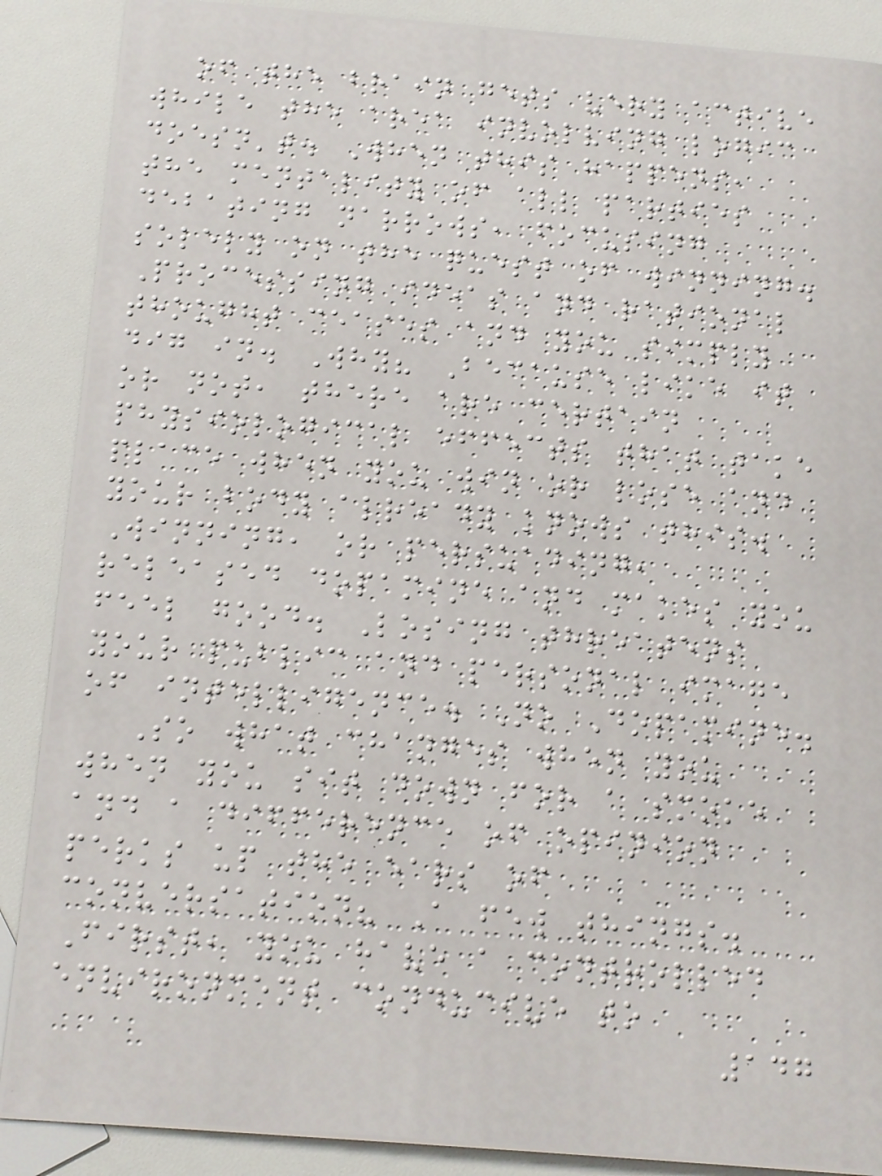of the brain gets very active
while the area involving logic
doesn't. When this happens,
the mentality of all parties
debating narrows, focusing
solely on the quest of winning.
Processing ideas and rational
thought ceases and you simply
dig in. Why? Because like it
or not, there are certain
physiological effects that take
place when you win or lose and
your body already knows this.
Winning, or persuading,
released dopamine and makes you
feel good. Losing threatens
your public and personal image
of intelligence. No Dopamine.
So what changes when you
when you sit down for a smoke
and a difference of opinion
perks up the ears of
conversation? A few things.
First, you have a controlled
environment conducive to
147
